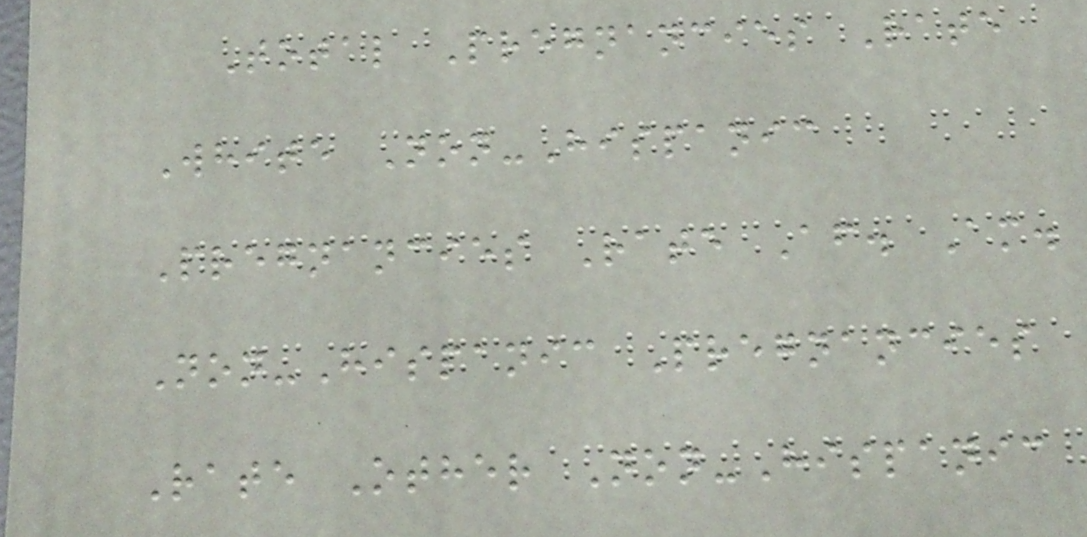Total Pregnancies Rate
White Non-Hispanic
Pregnancies Rate Af. Am.
Non-Hispanic Pregnancies
Rate Other Non-Hispanic
